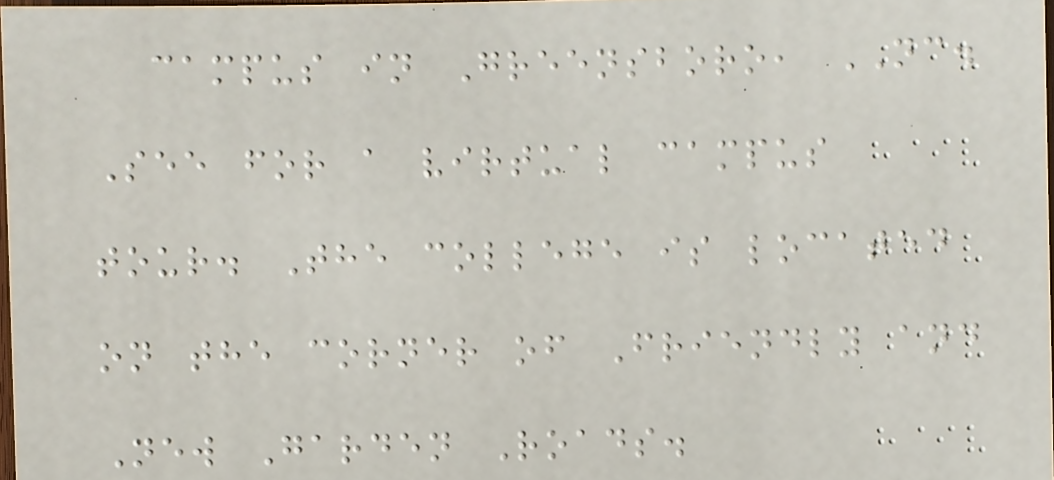campus in Greensboro, NC.
See for a virtual campus
tour. The college is located
on the corner of Friendly and
New Garden Roads.
